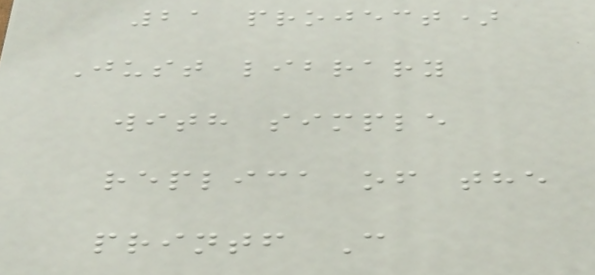21 project)
Just library
with simple
replica of the
printf C
